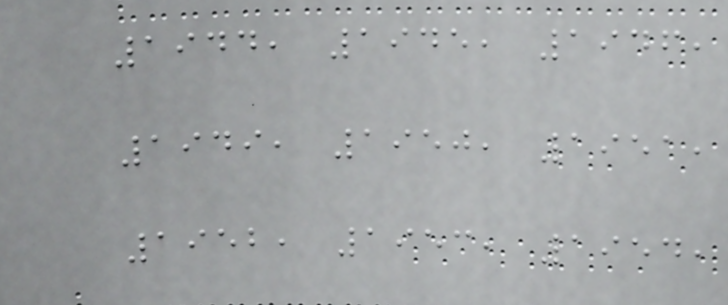1944, 1945, 1946,
1949, 1950, 1951,
1952, 1953, 1954,
